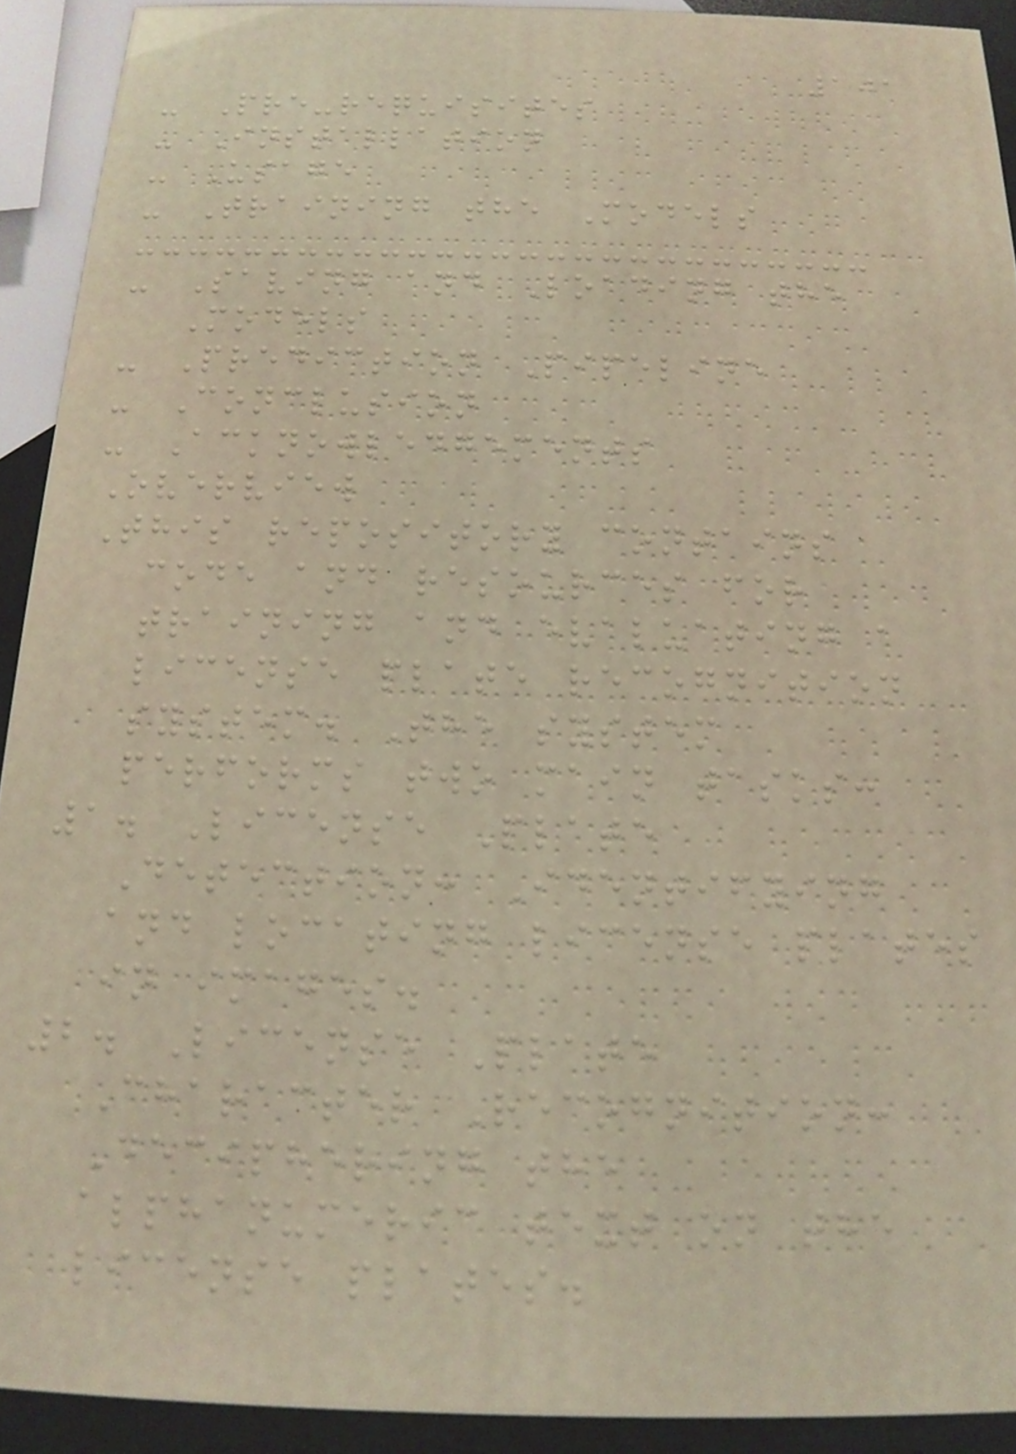101
- Pre-requisites
- Installation
- Usage
- Training the Models
- Saving and Loading the
Models
- Prediction Pipeline
- Conclusion
- Acknowledgements
Overview
This repository contains
code and resources for
training and evaluating a
license plate recognition
system. The system
performs two main tasks:
1. License Plate
Detection: Identifying
and locating license plates
in images.
2. License Plate
Character Recognition:
Deciphering the
alphanumeric text on the
license plates.
